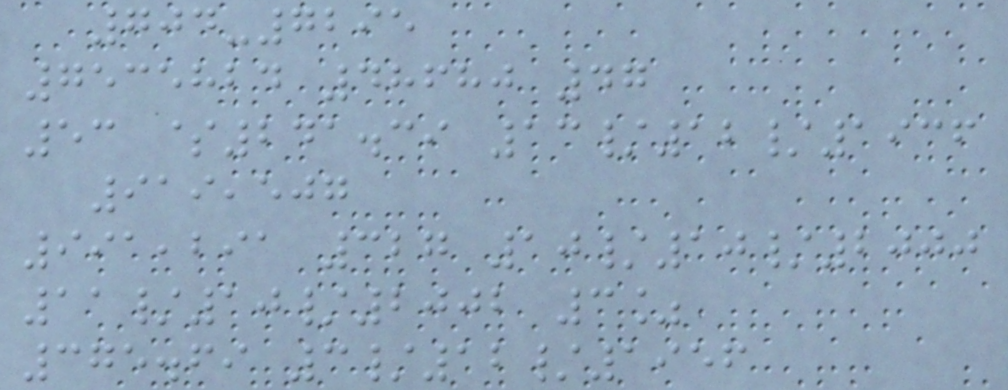704-7295
7535824 48680 47
53 $241.39 13/12/1936
919,507
991,291 327 10/10/2000
11/10/2002 3%
375.69 3/12/1956
